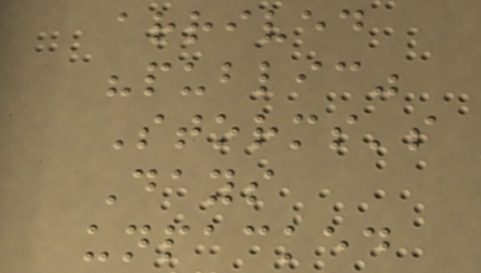arrived
"public"
Storms's
Days
unpacked
